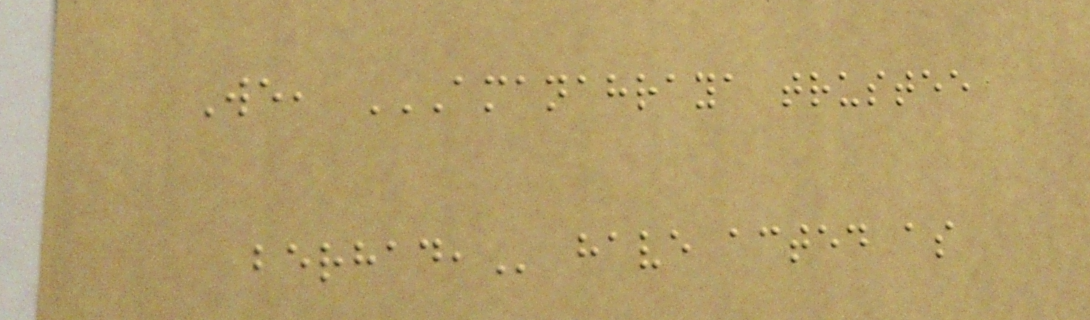We, AMANAHRAYA TRUSTEE
BERHAD, have acted as
